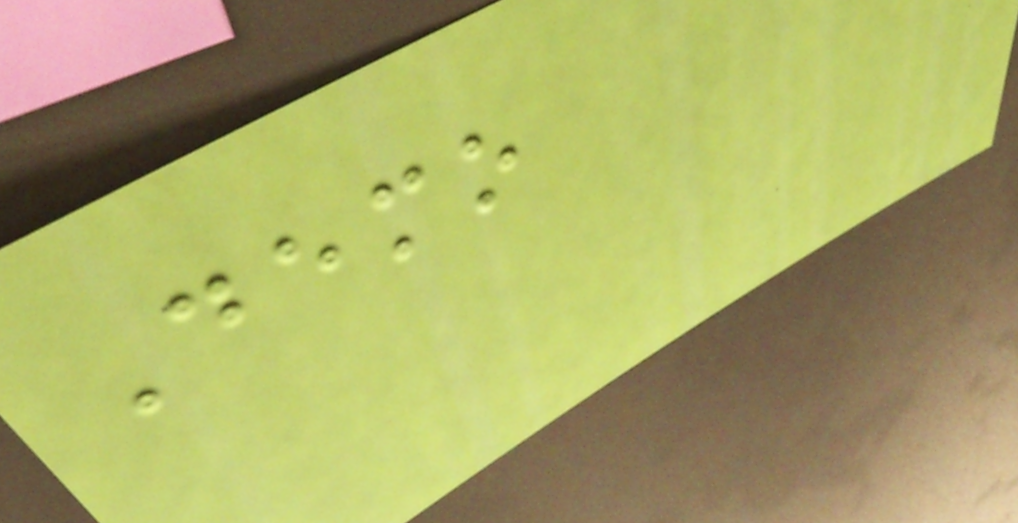Demo
